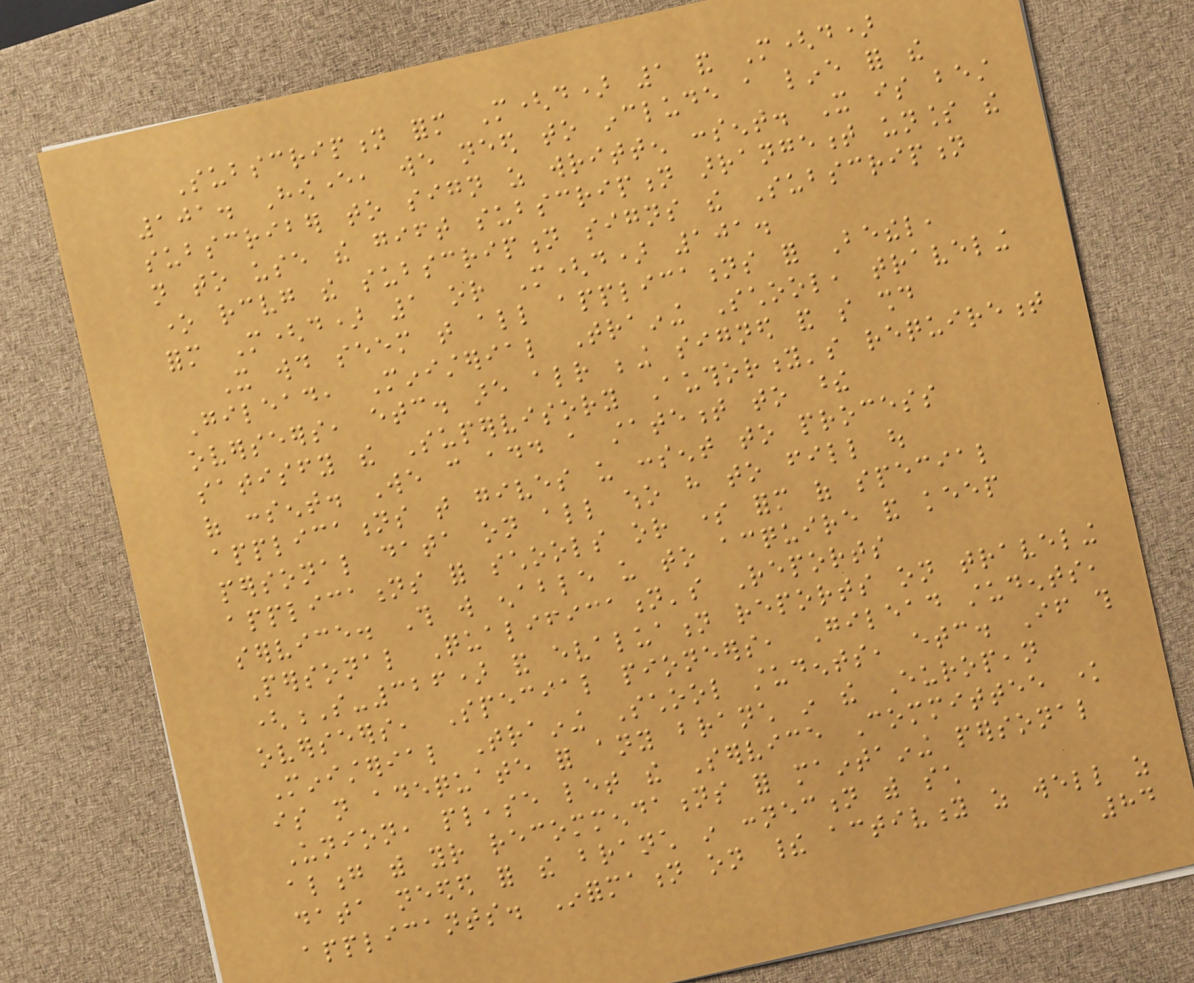Subscription form M(d) 1 and M(d)
101. However, we need to include a line for the
subscriber to sign as written consent. It is best
not to use the gift subscription arrangement unless the
one receiving the subscription signs the Subscription
form M(d) 1 or M(d) 101.
It would seem that all applications for Bethel,
Gilead, Ministerial Training School, traveling
overseers, etc. are already being signed and so should
satisfy the Supervisory Authority's requirement
of consent. We can add a statement to these
applications that gives us consent to process
personal data on all who have to fill out
applications for schools or some form of special
service. This will enable us to acquire and keep
Personal Qualification's Reports
(S-326) and evaluation reports on traveling
overseers, Special pioneers, Gilead students,
Ministerial Training School students, etc. If this
is not adequate for any branch in the European
Union, please let the Service Committee know
along with your recommendations for maintaining personal
data needed for the branch in connection with such
applicants. Information on their activity as well as
84
